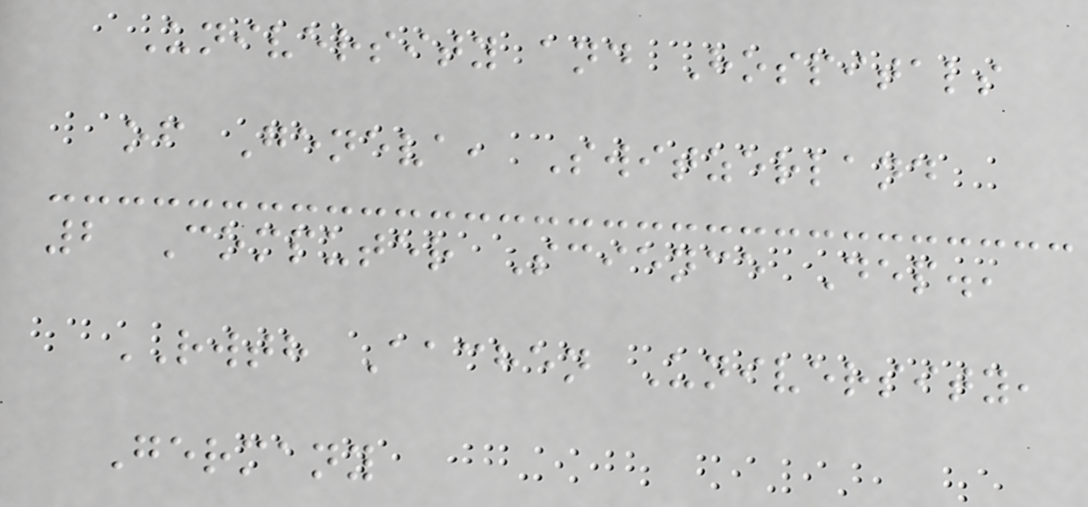University and Hospitals
of Geneva, Switzerland
2 Computer Science Dep.,
RWTH Aachen University,
Germany
